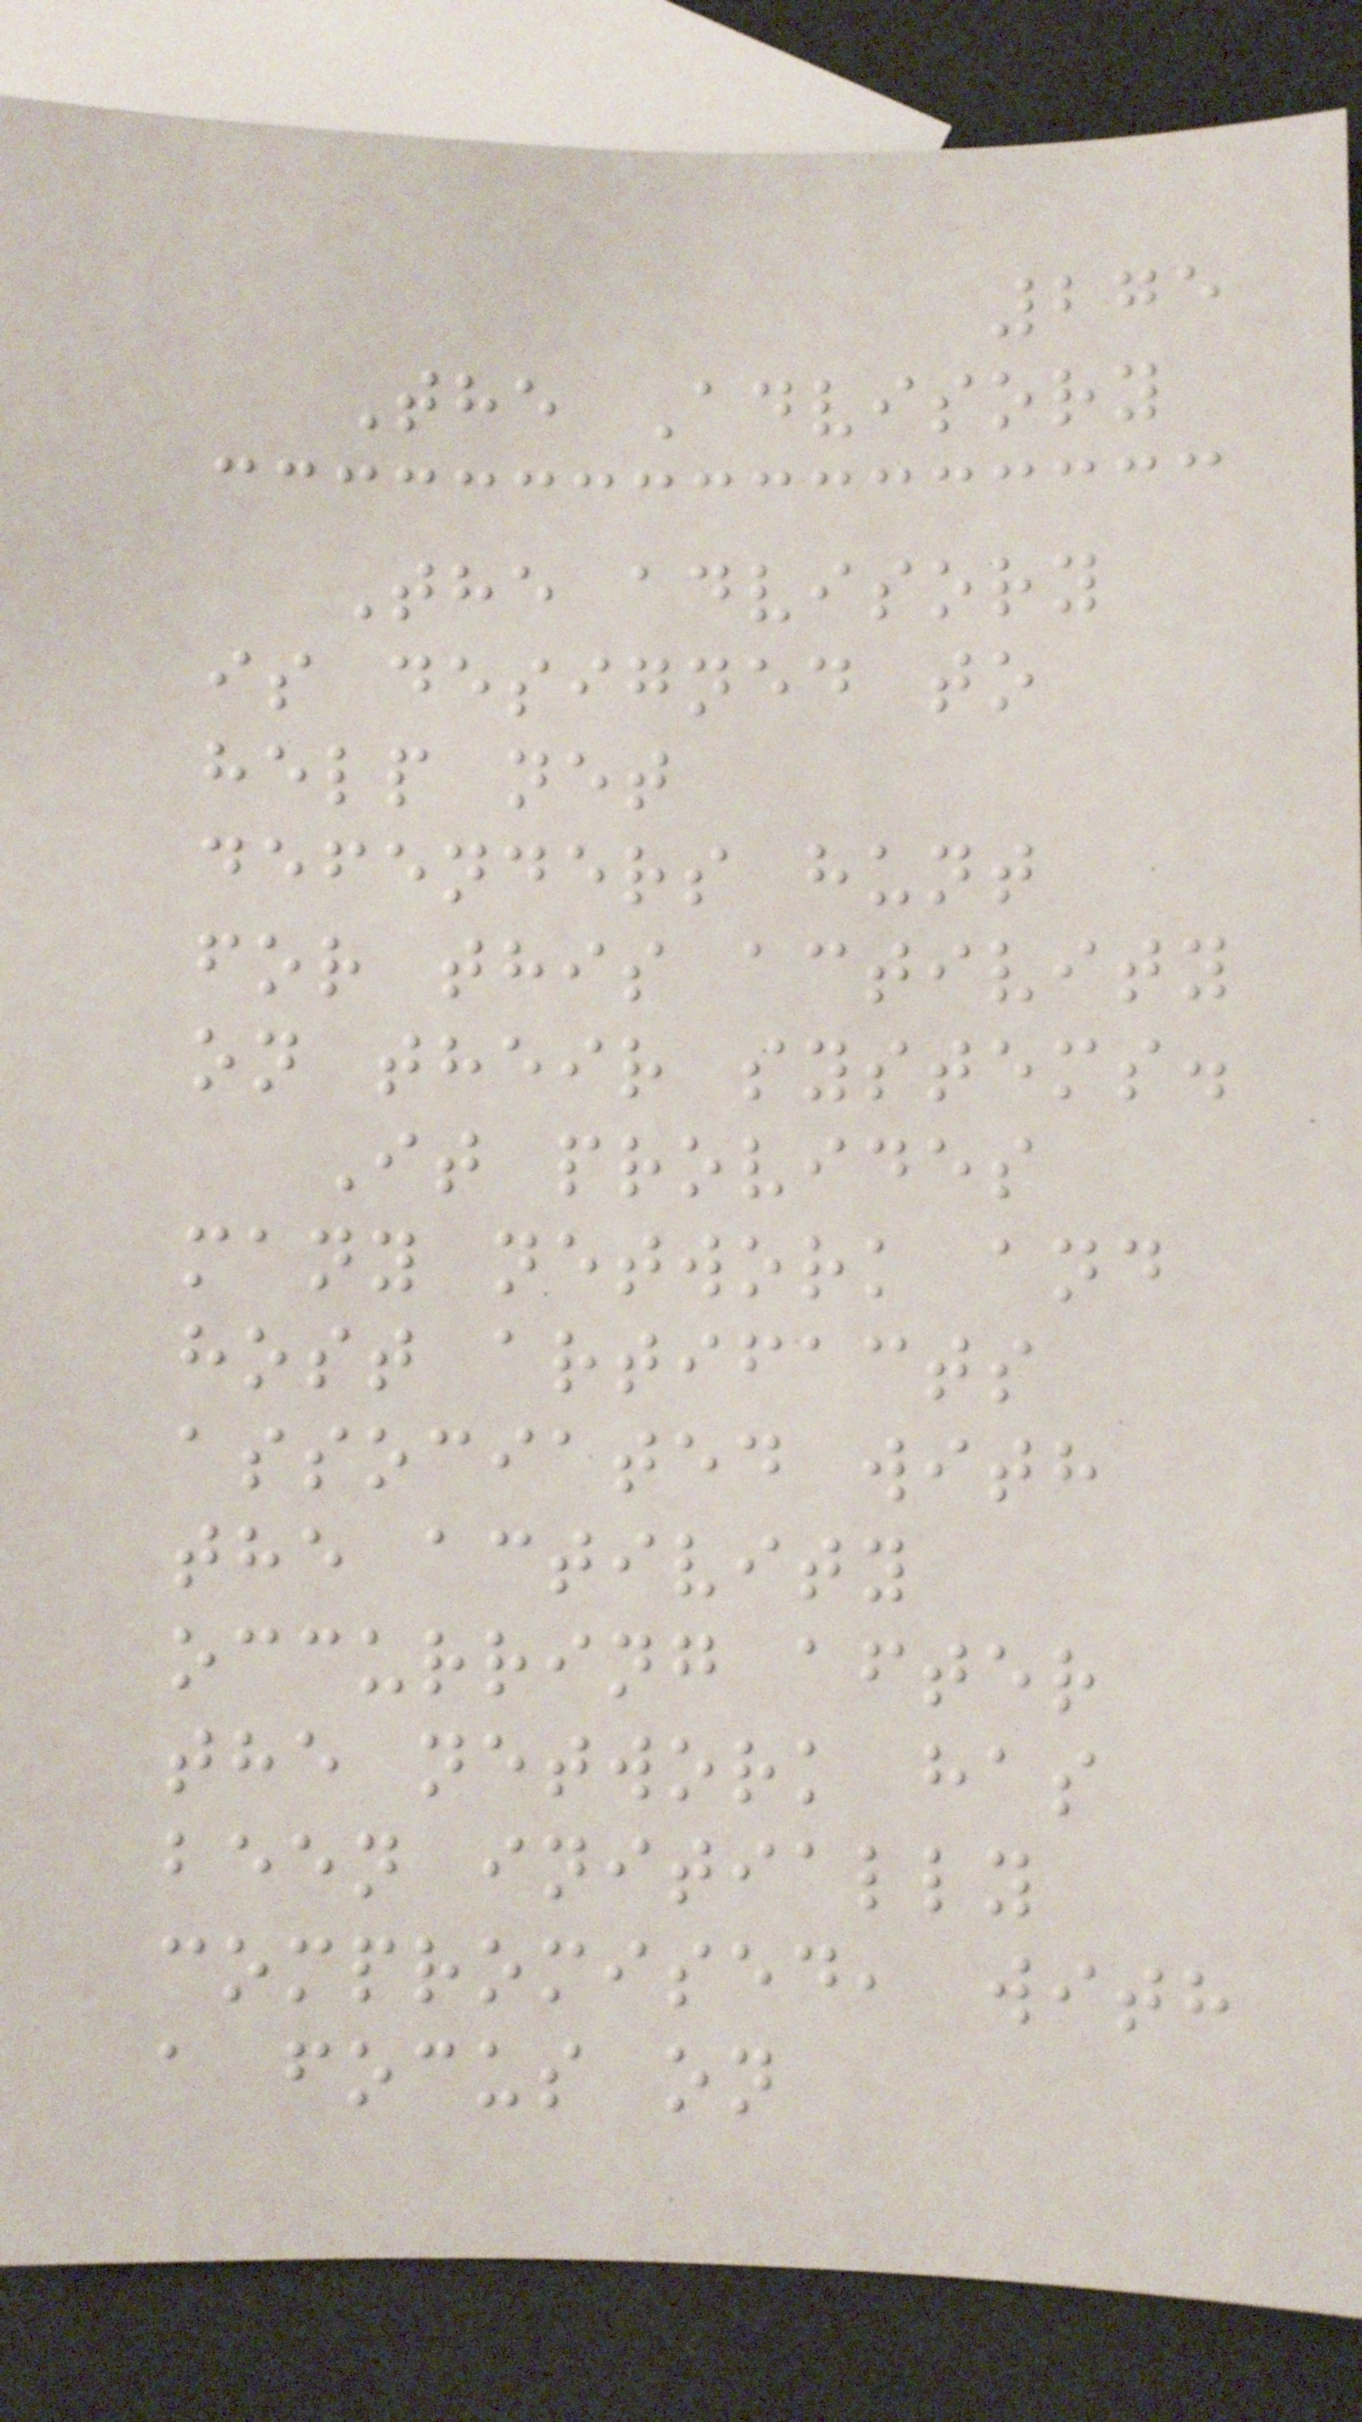275
The Advisory
The advisory
is designed to
help net
defenders hunt
for this activity
on their systems.
It provides
many network and
host artifacts
associated with
the activity
occurring after
the network has
been initially
compromised, with
a focus on
